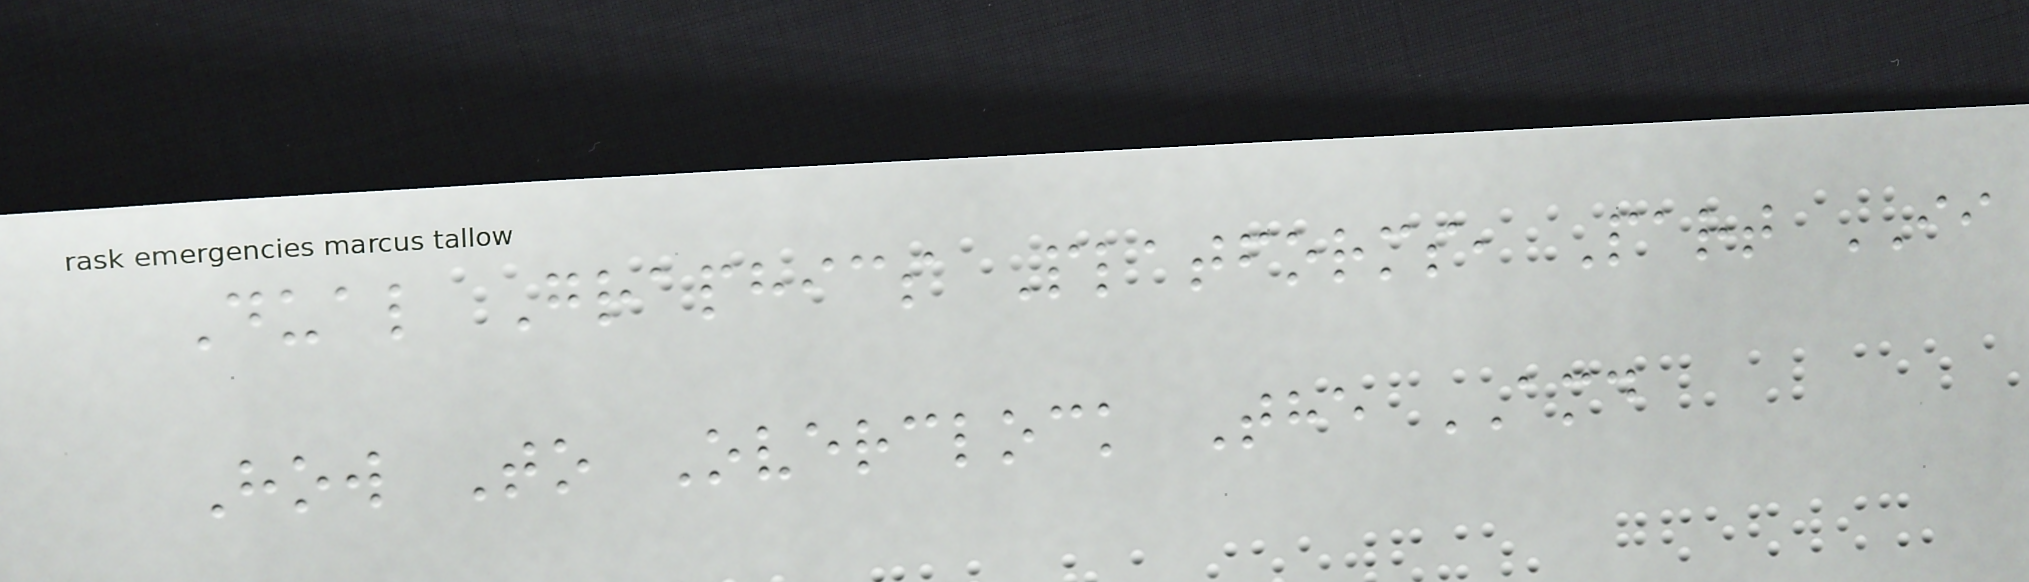Dual Graphics Platforms, Part II
How To Overclock The AMD
